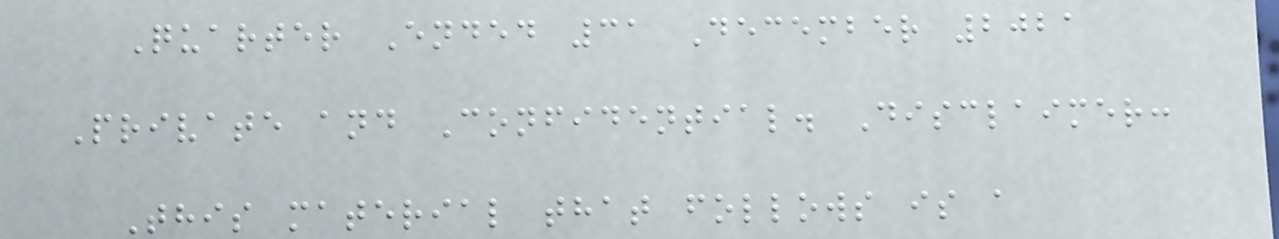Quarter Ended 31 December 2021
Private and Confidential. Disclaimer:
This material that follows is a
